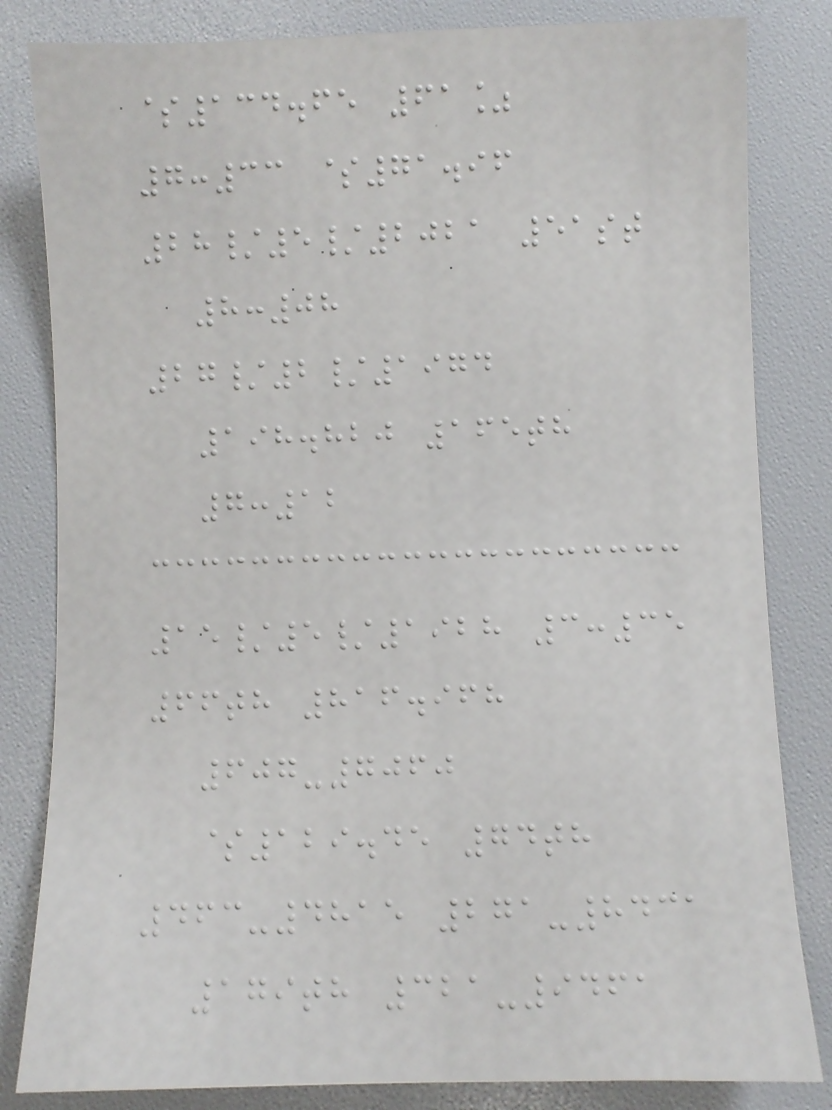$134.65 61%
7:33 $71.96
28/5/2021 51st
8:08
27/2/1974
198.820 165th
7:12
15/5/1928 3:35
66th 816.968
607-7060
$129.45 74th
463-4815 271-8431
179th 321-9461
